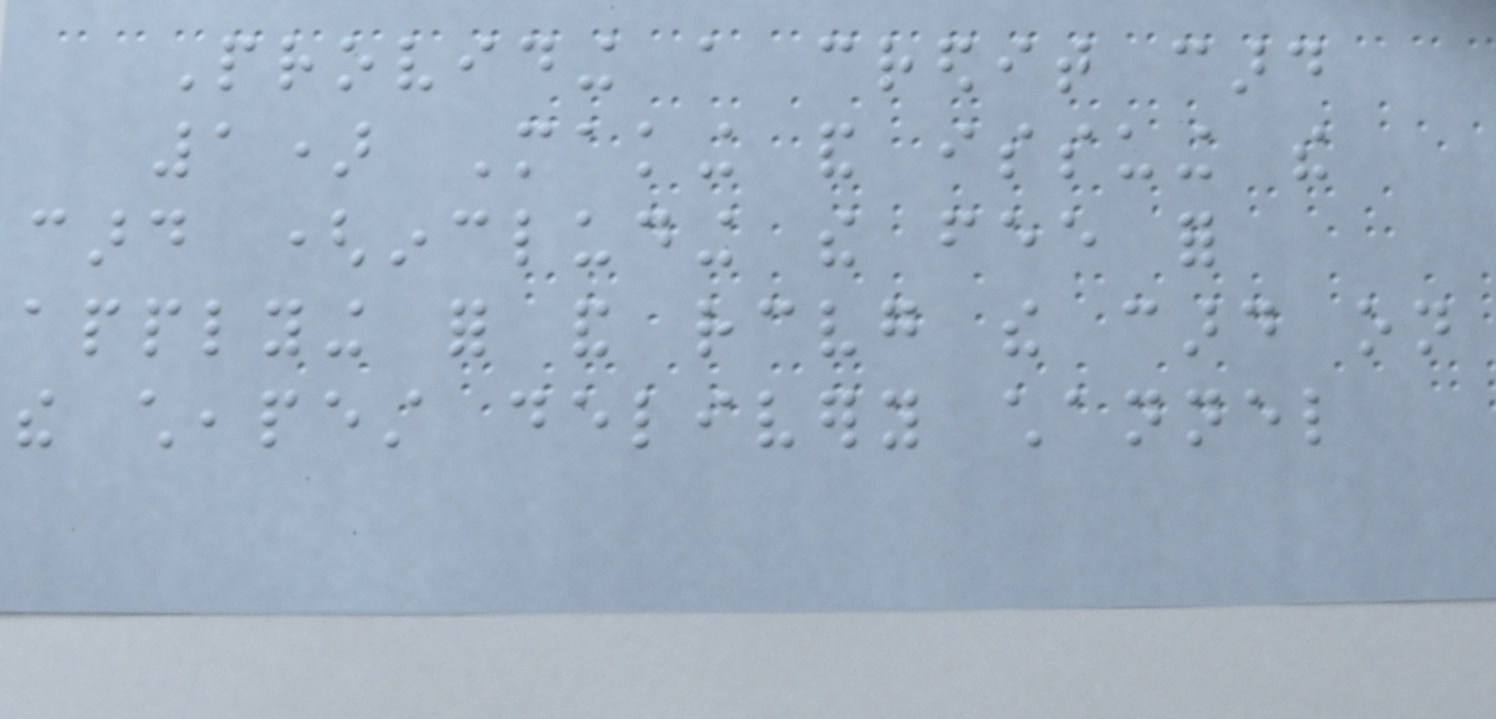Providing a credit card
1) Making and issuing the
card (including the fee for
applying for and receiving the card on
the cheapest delivery channel
